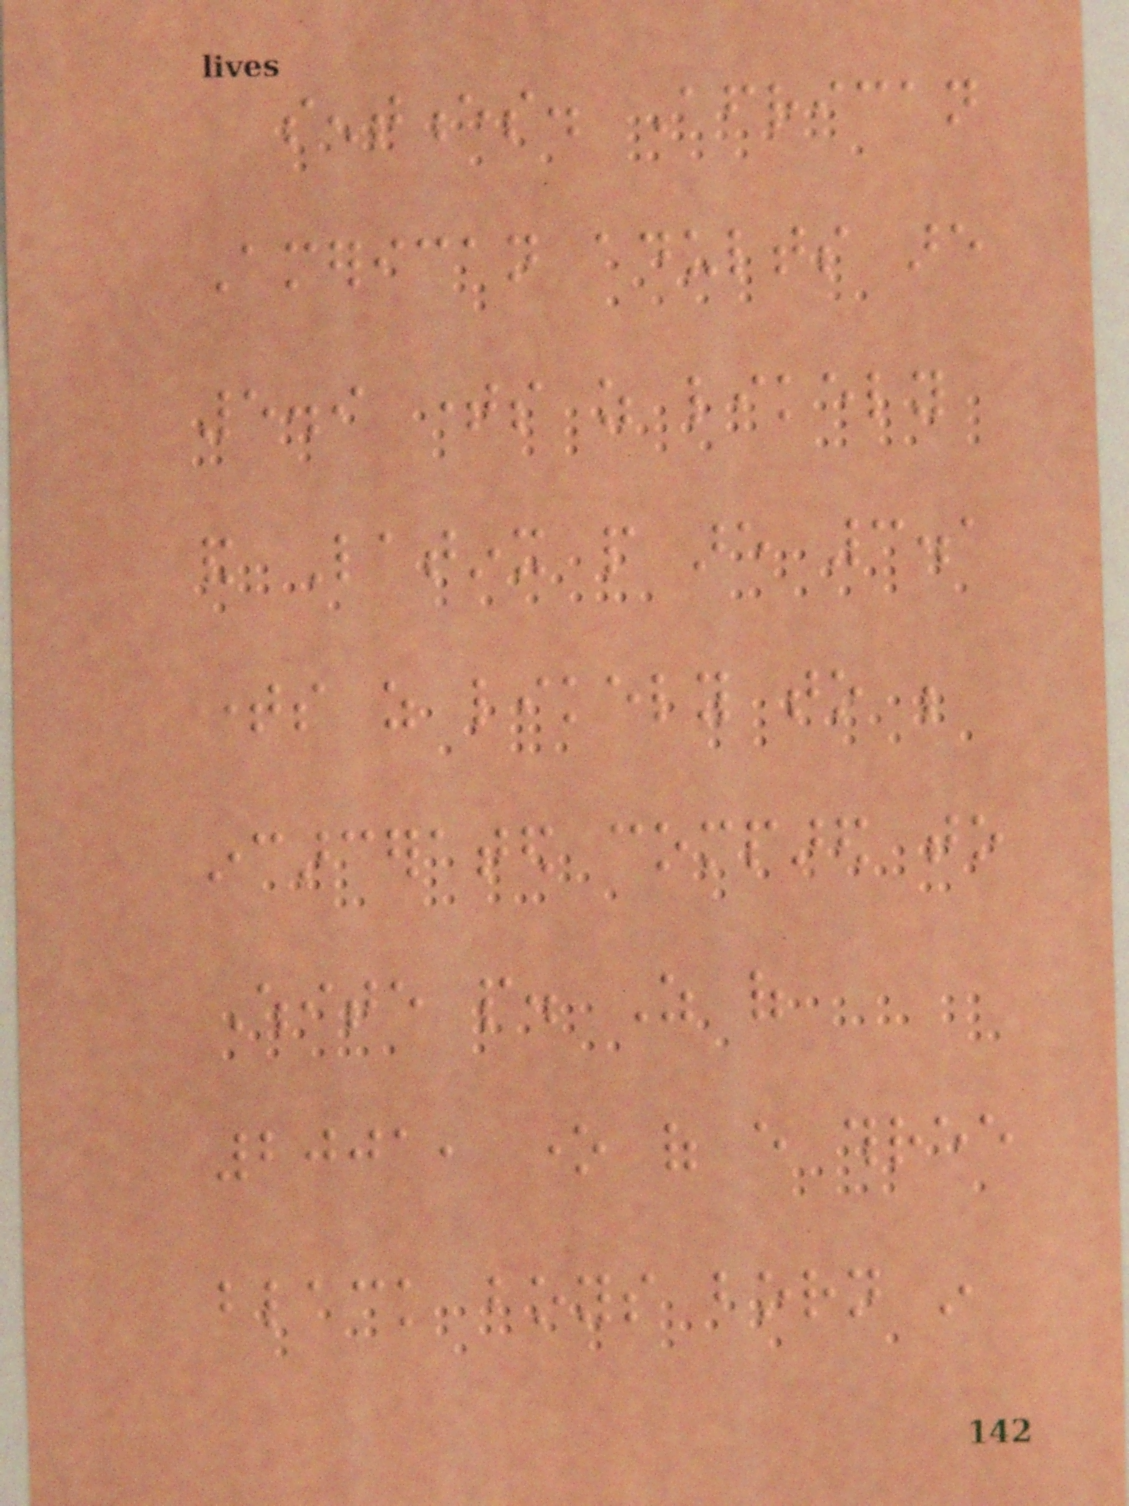sentences. African
American adults are
5.9 times as likely
and Latinx people are 3.1
times as likely to be
incarcerated compared to
White people. As of
2001, one of every three
black boys born in
